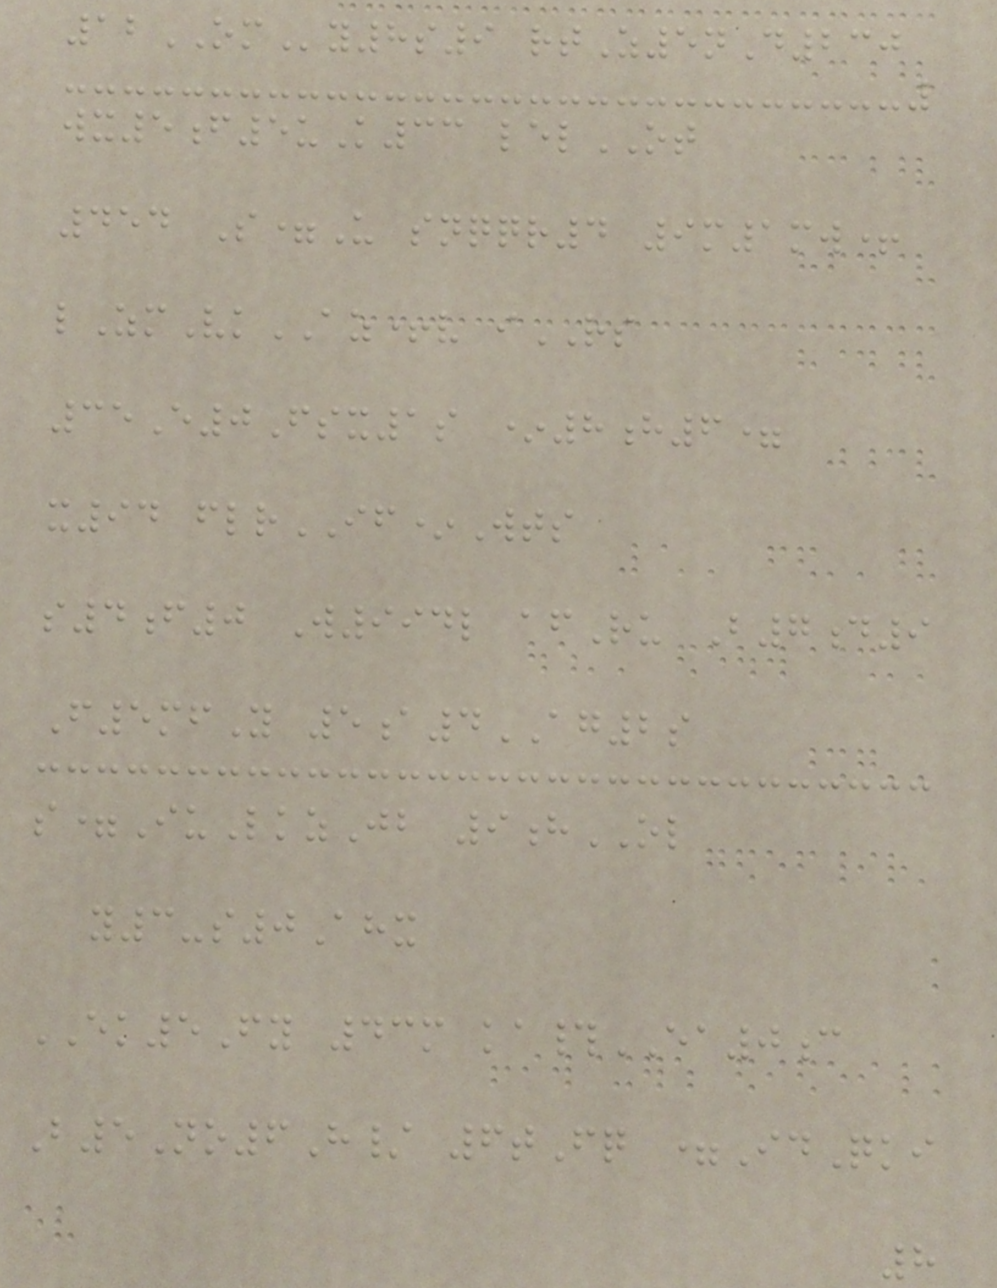12OMy8s9 rtZ5nD230
wx5f5uK33 lelOT
454 S=U snqqr4 9m1mw+
lZmVkAZ+v iRS
35E0Fsx1s *8h6=
x94 flrIF*Wts
s4f0 W994l afRu B7d9
F5mfY 5a4AG2s
s=IuLkzJb 9hOL
y3-s0Ahx
EK5Fy 43m ka#EA0c
B5No6H/ 6tFq =IdQki
8
